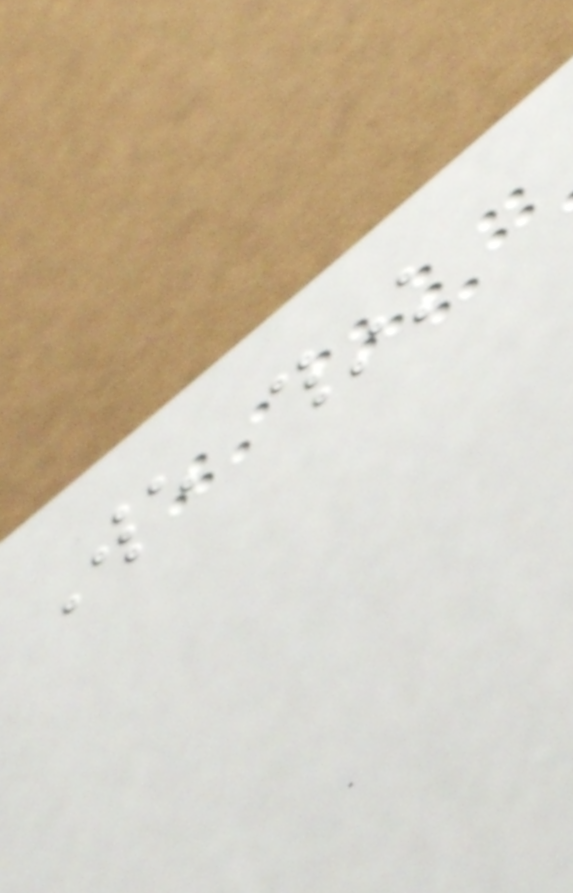We think
